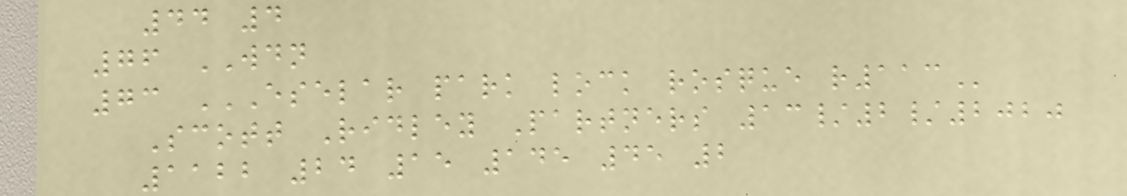44 4
76 WDN
73 ESELAR PARK LOCK ROSQUE R113
Scott Ridley Partners 13/2/2020
1122 24 15 145 45 2
